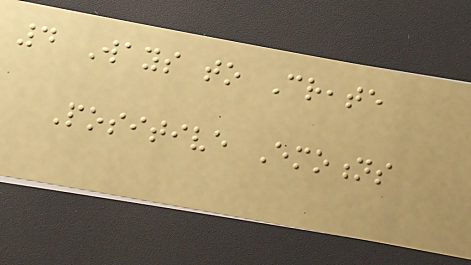4 Ways to Create
Positive Emotions
